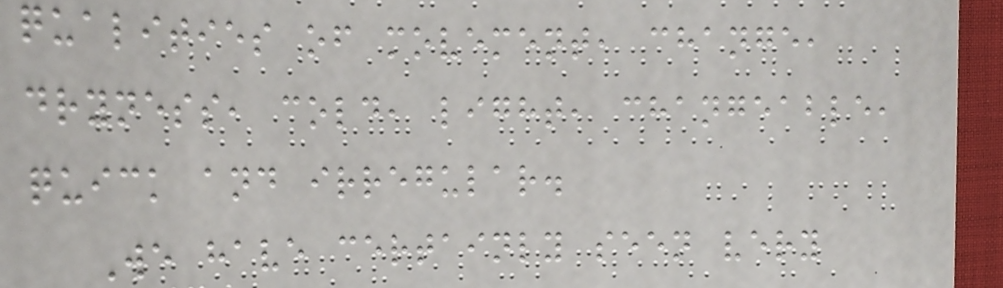qualities of movement, change,
dryness, cold, light, changeable,
quick and irregular.
We have certainly seen very
